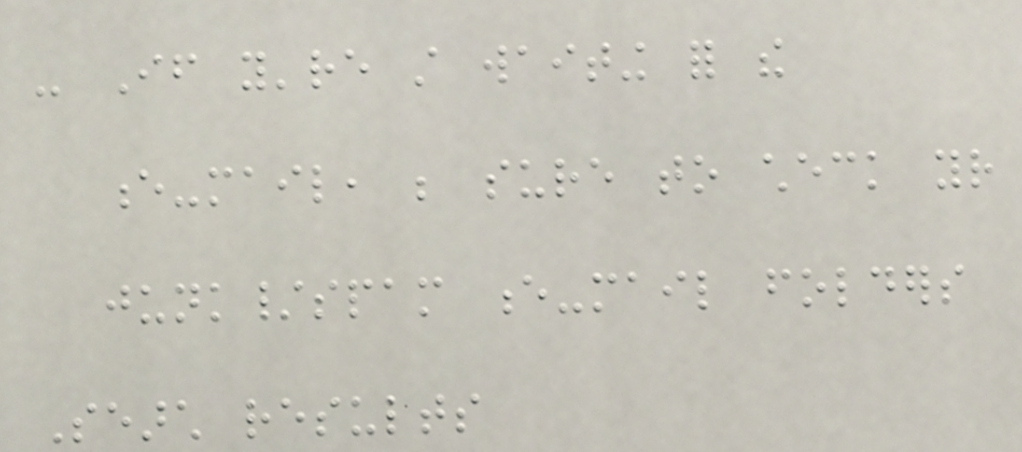- If you're still waiting for the
e-mail, be sure to check your
junk/spam e-mail folders
Search results
